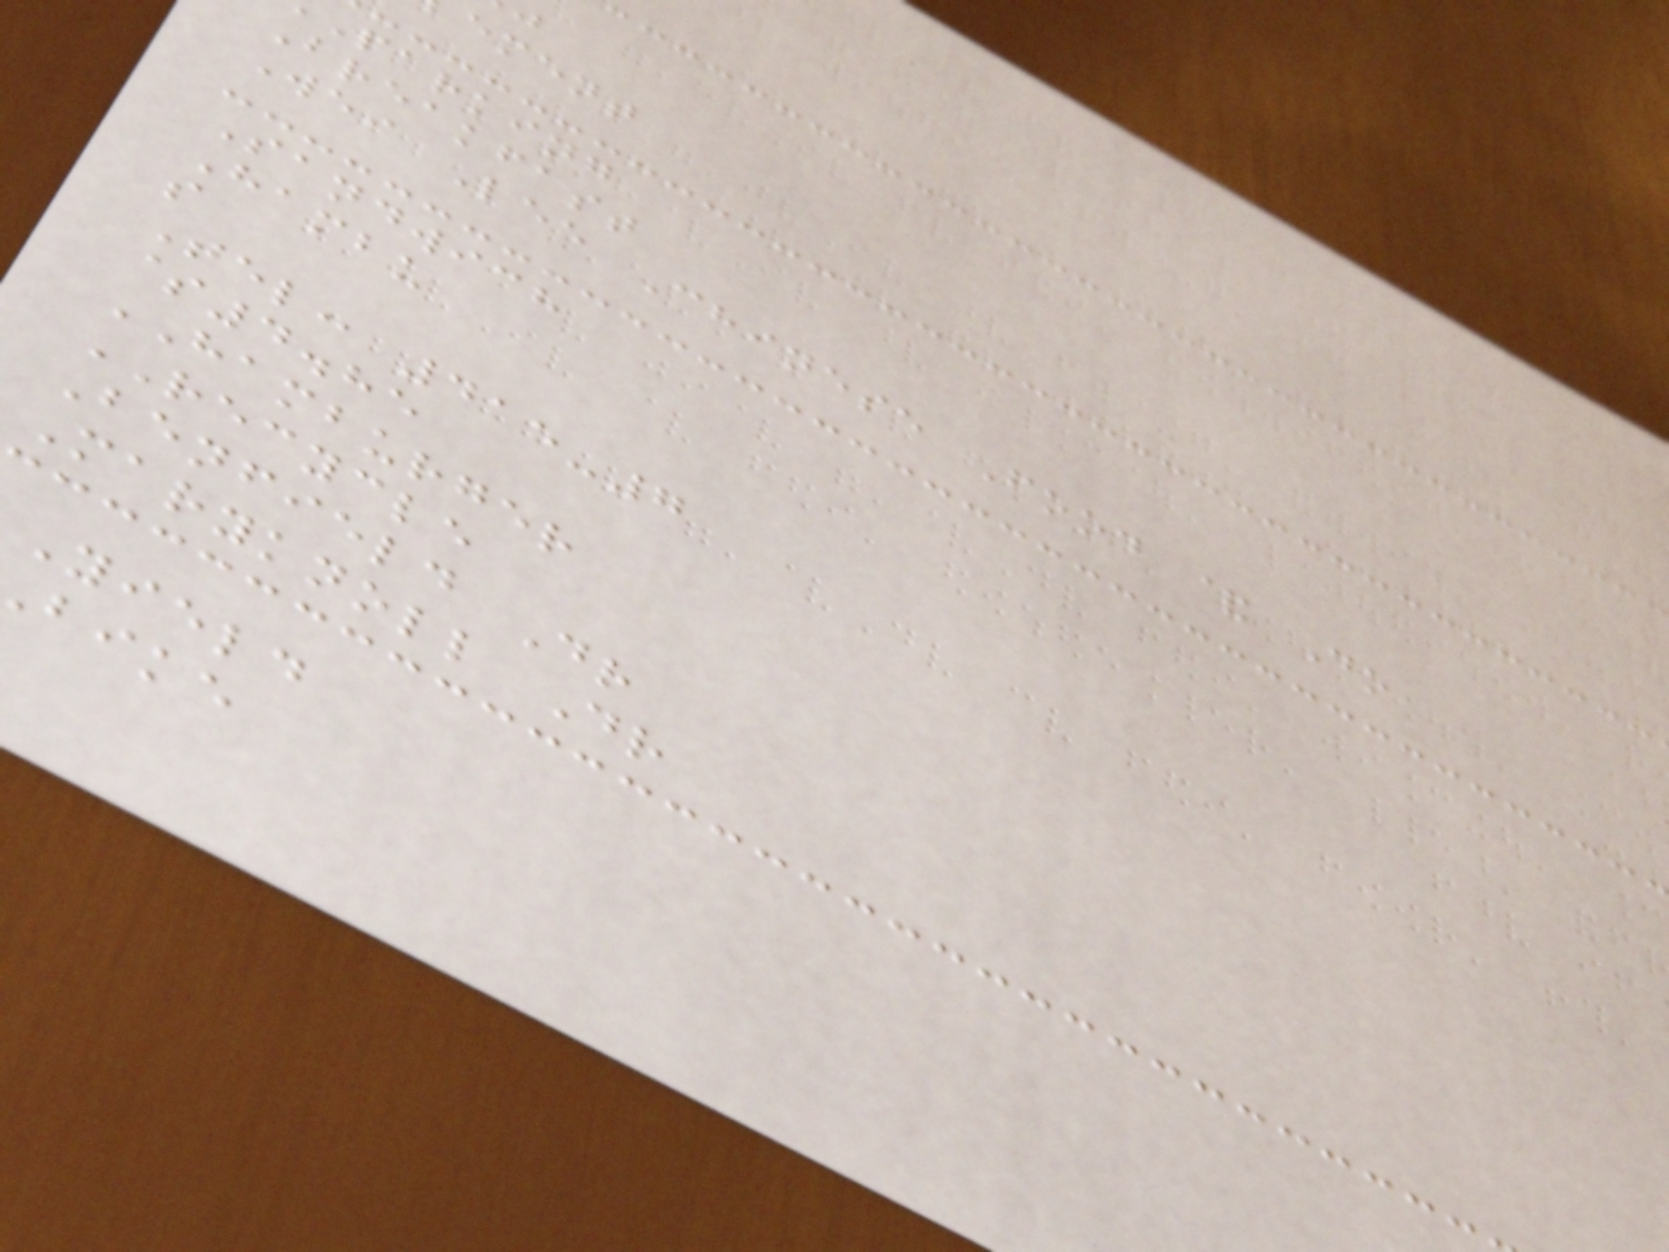ement
parking
Breakfast
Wei Lee Chinese Food & Do
Sandwich
Hambu
s
Tel: 415-7
$4.85
HAMBURGER
RECYCLE
Benfield Dr
Maryknoll Dr
yield
bike
